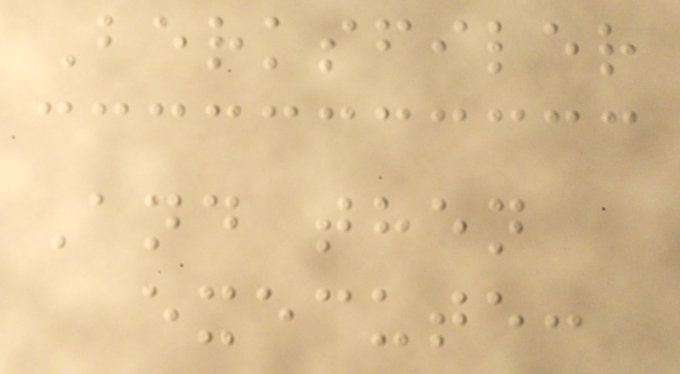Berksfiler
And then
execute:
